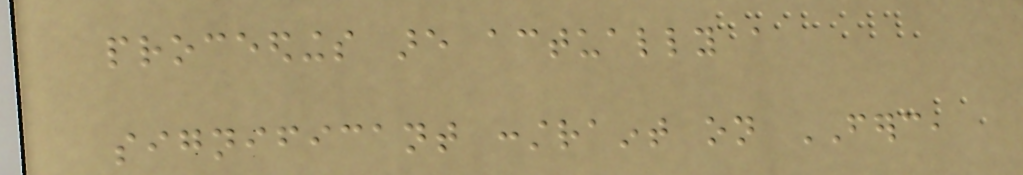proceedings are actually a
significant constraint on FERC,
